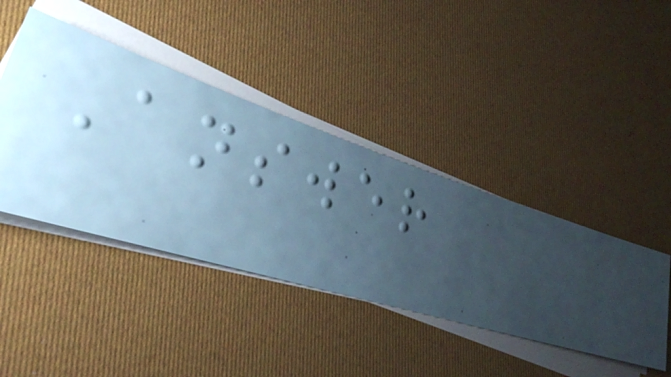Answer
